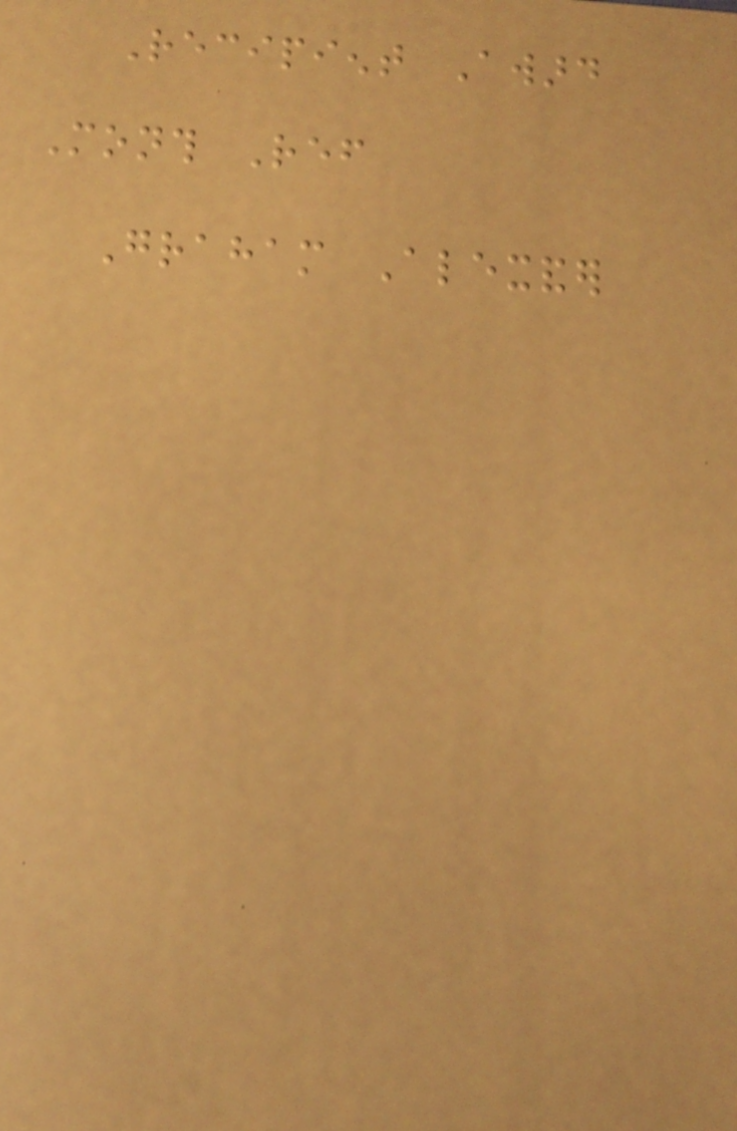Recipient Award
Month Ref
Graham Alexander
